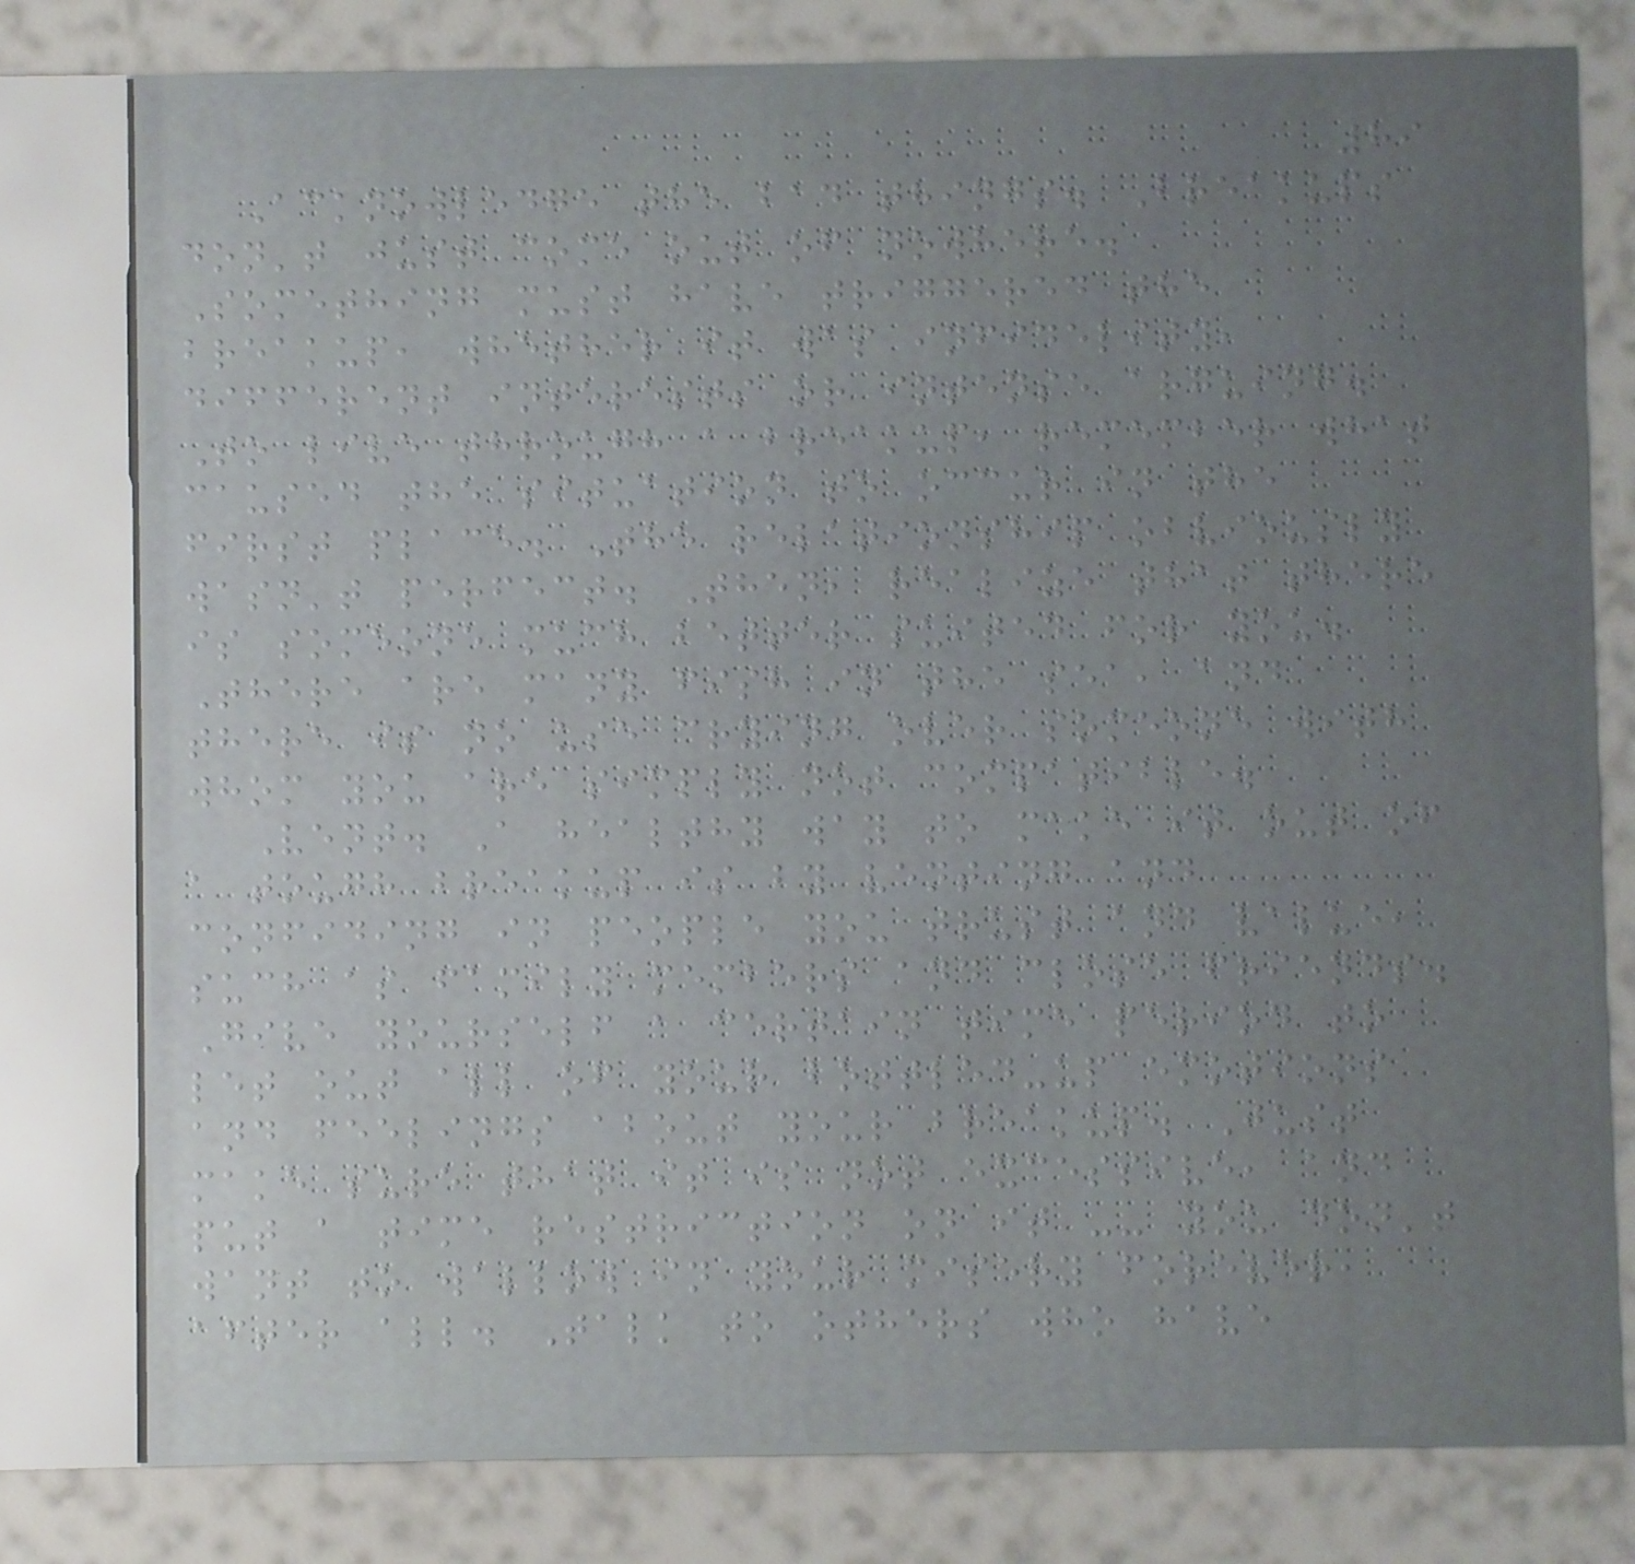89
Acknowledge the bad things. Breakups
don't just come out of nowhere.
Something must have triggered the
breakup, whether it was infidelity,
different interests or intense arguing.
To live through a breakup, remember what
caused the situation to occur in the
first place. The relationship obviously
wasn't perfect. Then, realize that there
is someone much better suited for you.
There are many fish in the sea, and
there is no use crying over someone with
whom you are simply not compatible.
Vent. A healthy way to make it out of
a tough breakup is by venting and
confiding in people you trust and value,
such as family members and close friends.
Give yourself a certain time period to
let out all of your bottled-up emotions
and feelings about your breakup. Just
make sure that it is not excessive, and
put a time restriction on it -- you don't
want to wallow in your misery forever,
after all. Talk to others who have
